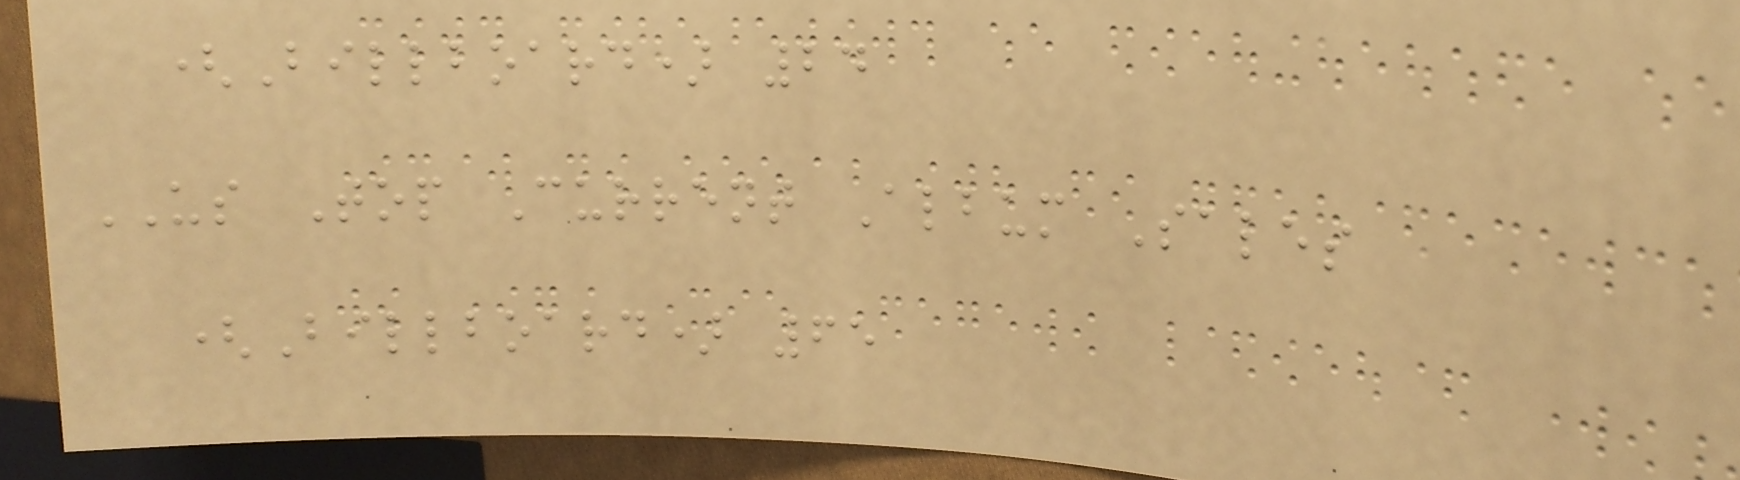(Billboard) 24
US Top Current Album Sales
(Billboard) 65
